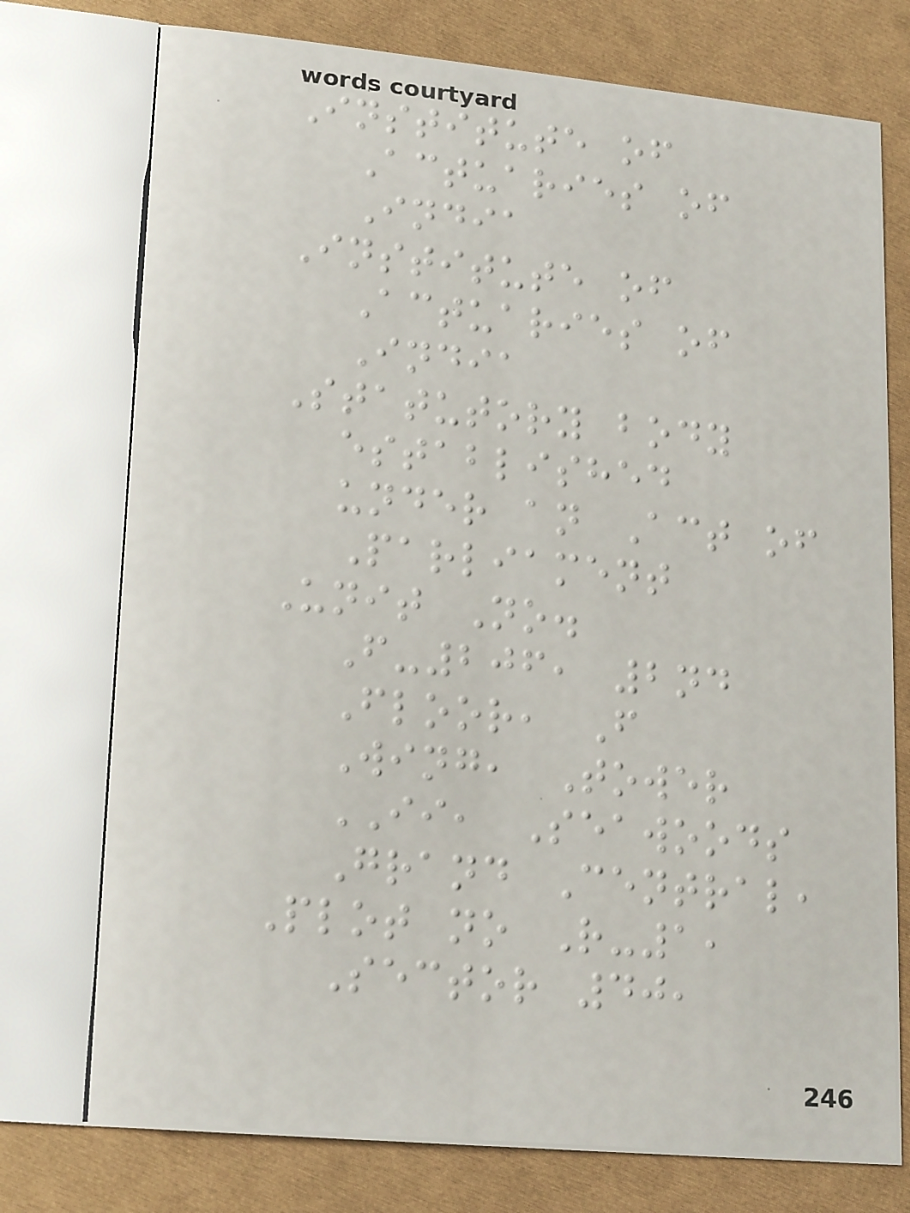Institute of
Actuaries of
India
Institute of
Actuaries of
India
Statutory body
established
under an Act of
Parliament
Unit No.
F-206, 2nd
Floor, F
Wing, Tower
II, Seawoods
Grand Central,
Plot no R-1,
Sector 40,
